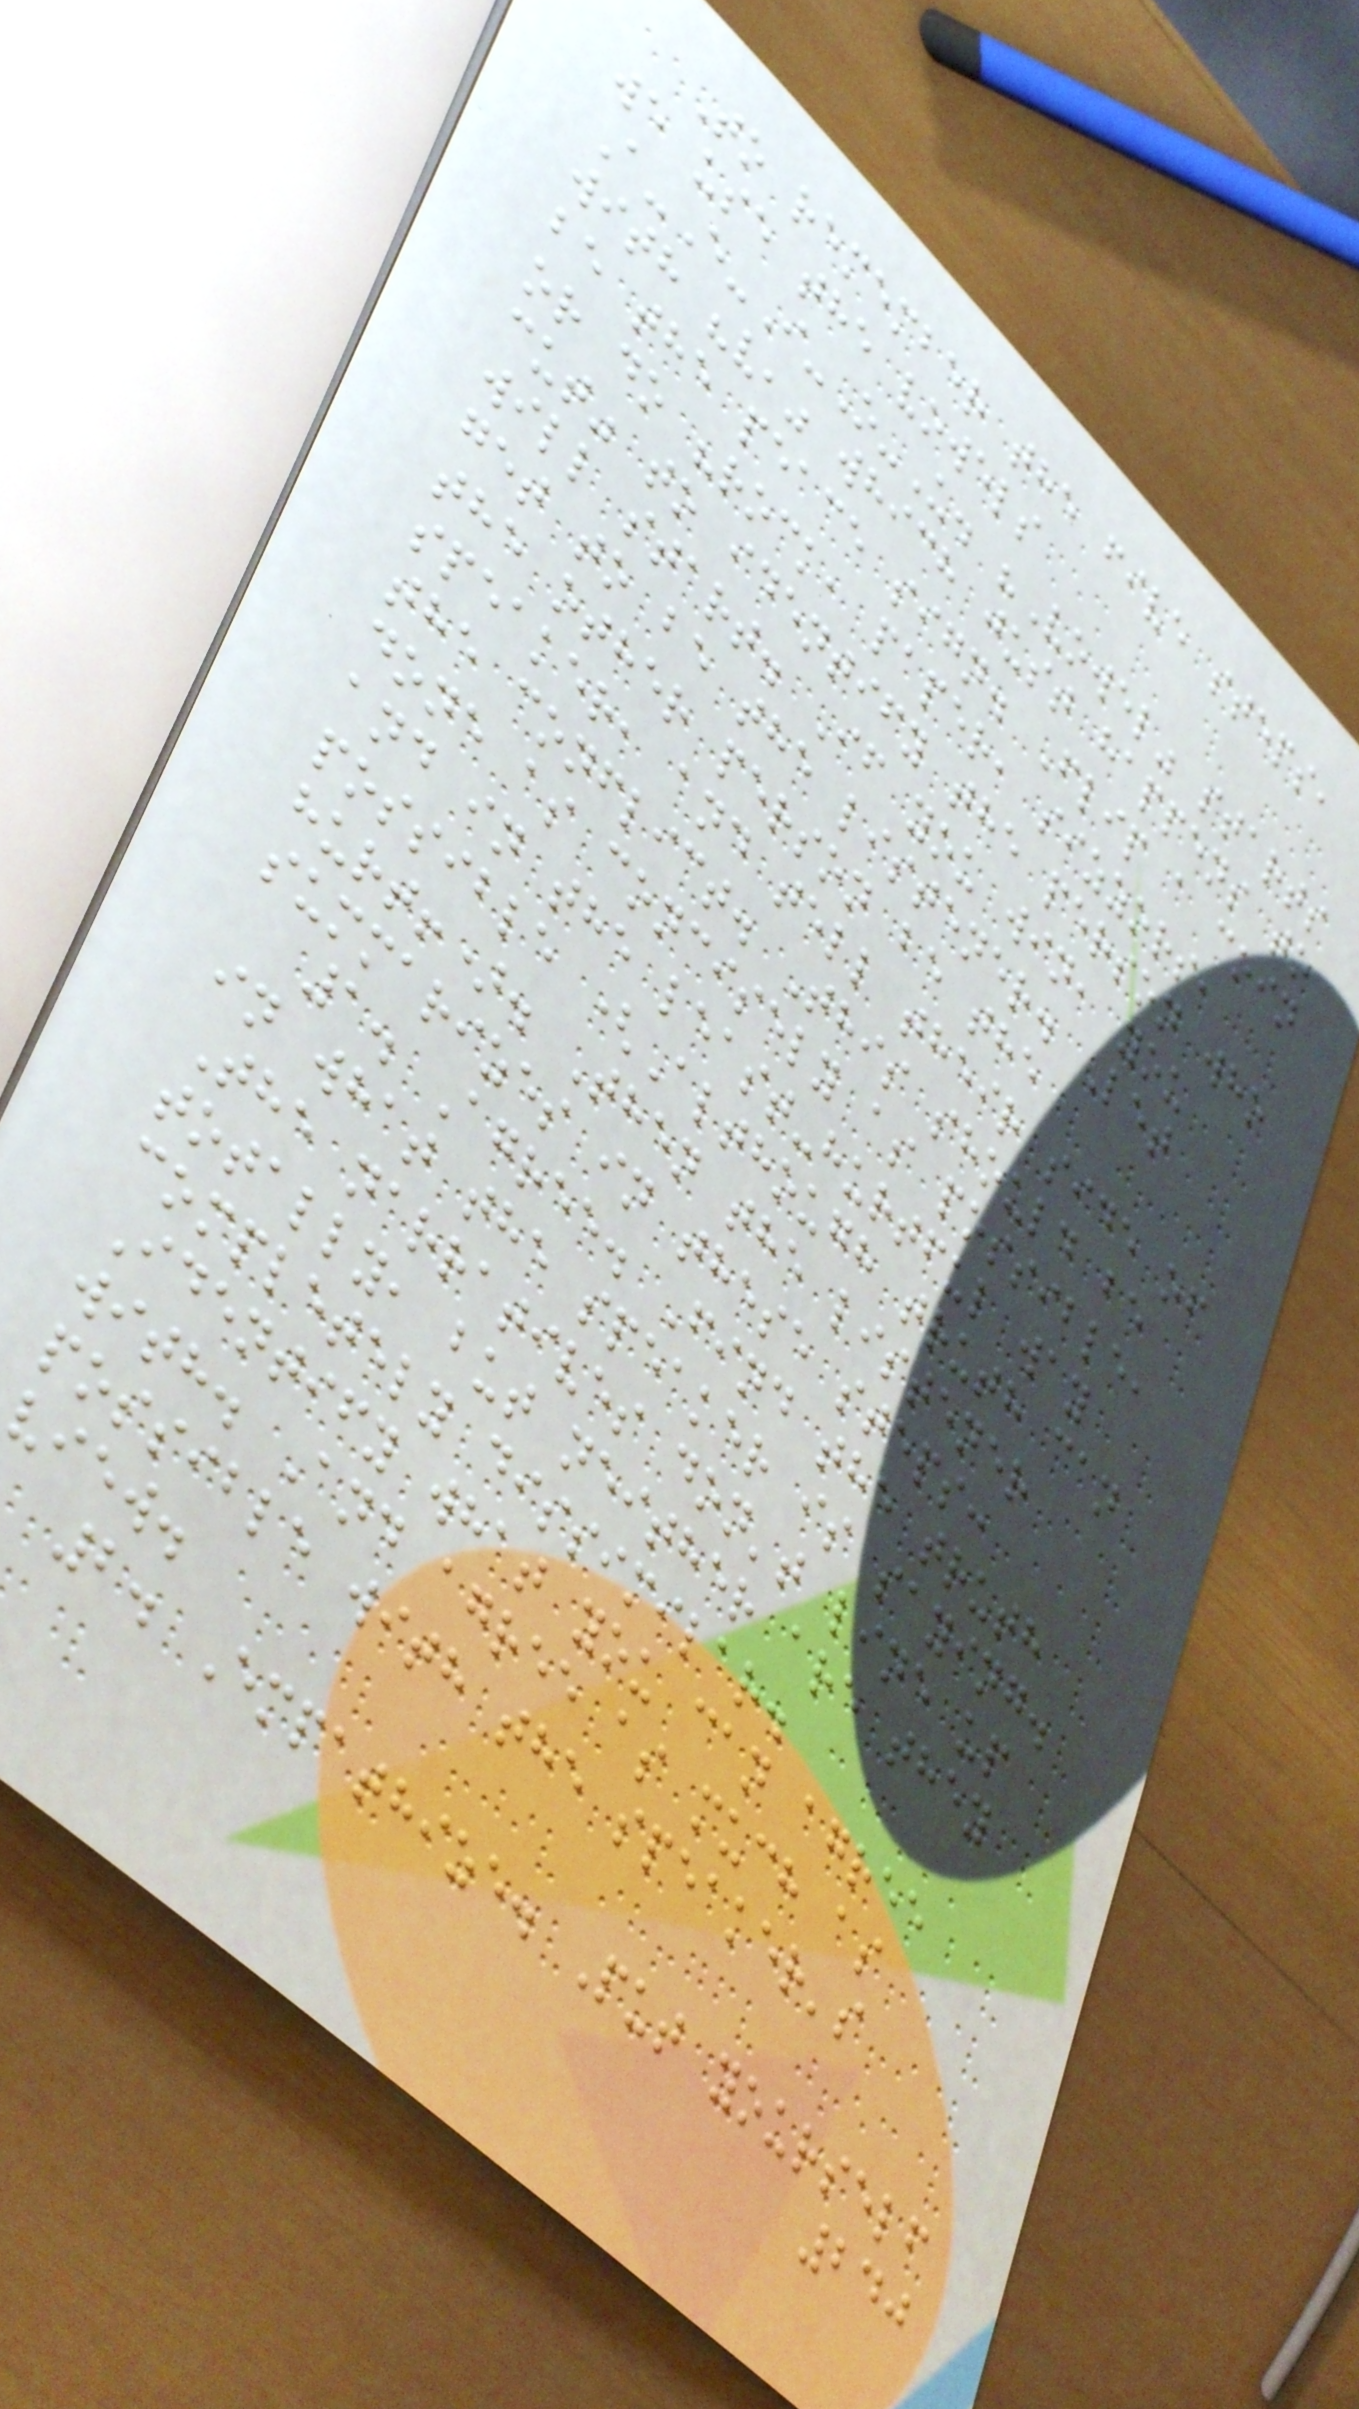To remember the five steps,
we use the vowels
A-E-I-O-U. "Vowel" starts
with "v," which just happens to
be the peace sign. Flip a coin
or do "rock, paper, sizzors,
cut" to identify the person who
will start. If you win, you
get to be the listener. Let
the other person be the
speaker, and tell their side of
the conflict. This should be
done as concisely as possible,
and in the least-hurtful way
possible (Although truth can
hurt!). Then the listener
summarizes in these steps:
1. Agree. Find the truth
in what the speaker is saying.
The narratives don't line up
totally, but neither are they
completely dissimilar.
Identify what you can agree
with. And agree as much as
possible with the speaker's
view.
2. Empathize. Put yourself
240
